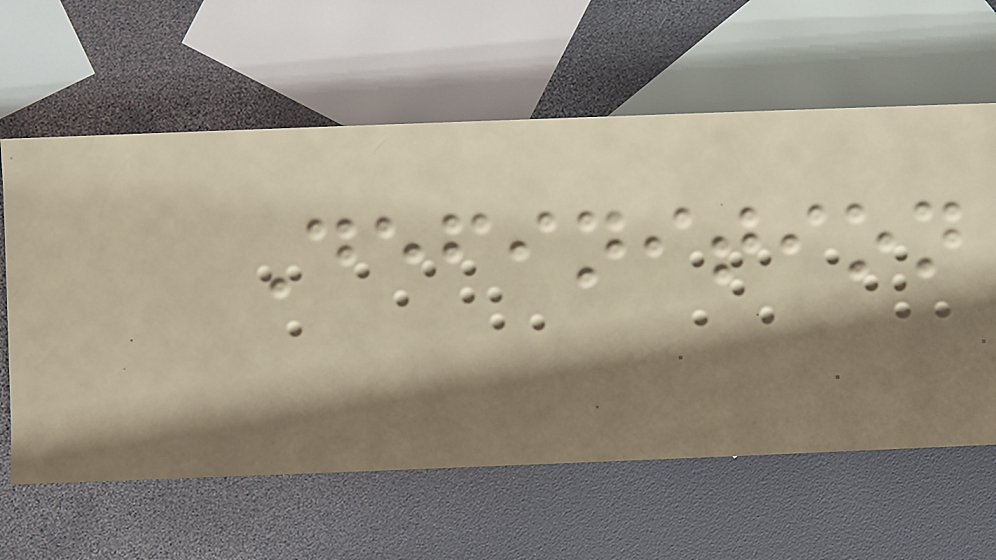Definition
